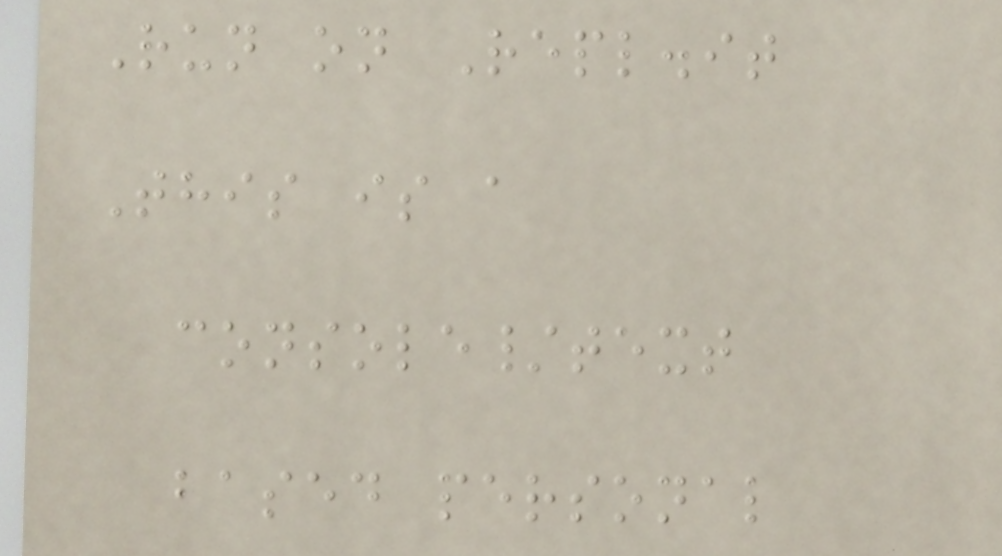Run on Repl.it
This is a
console/text
based personal
